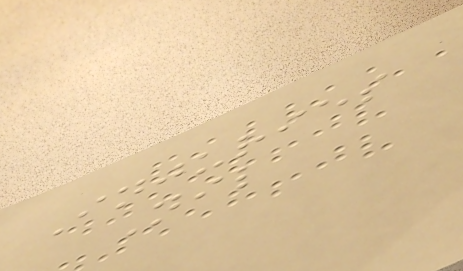Injuries
Nil
